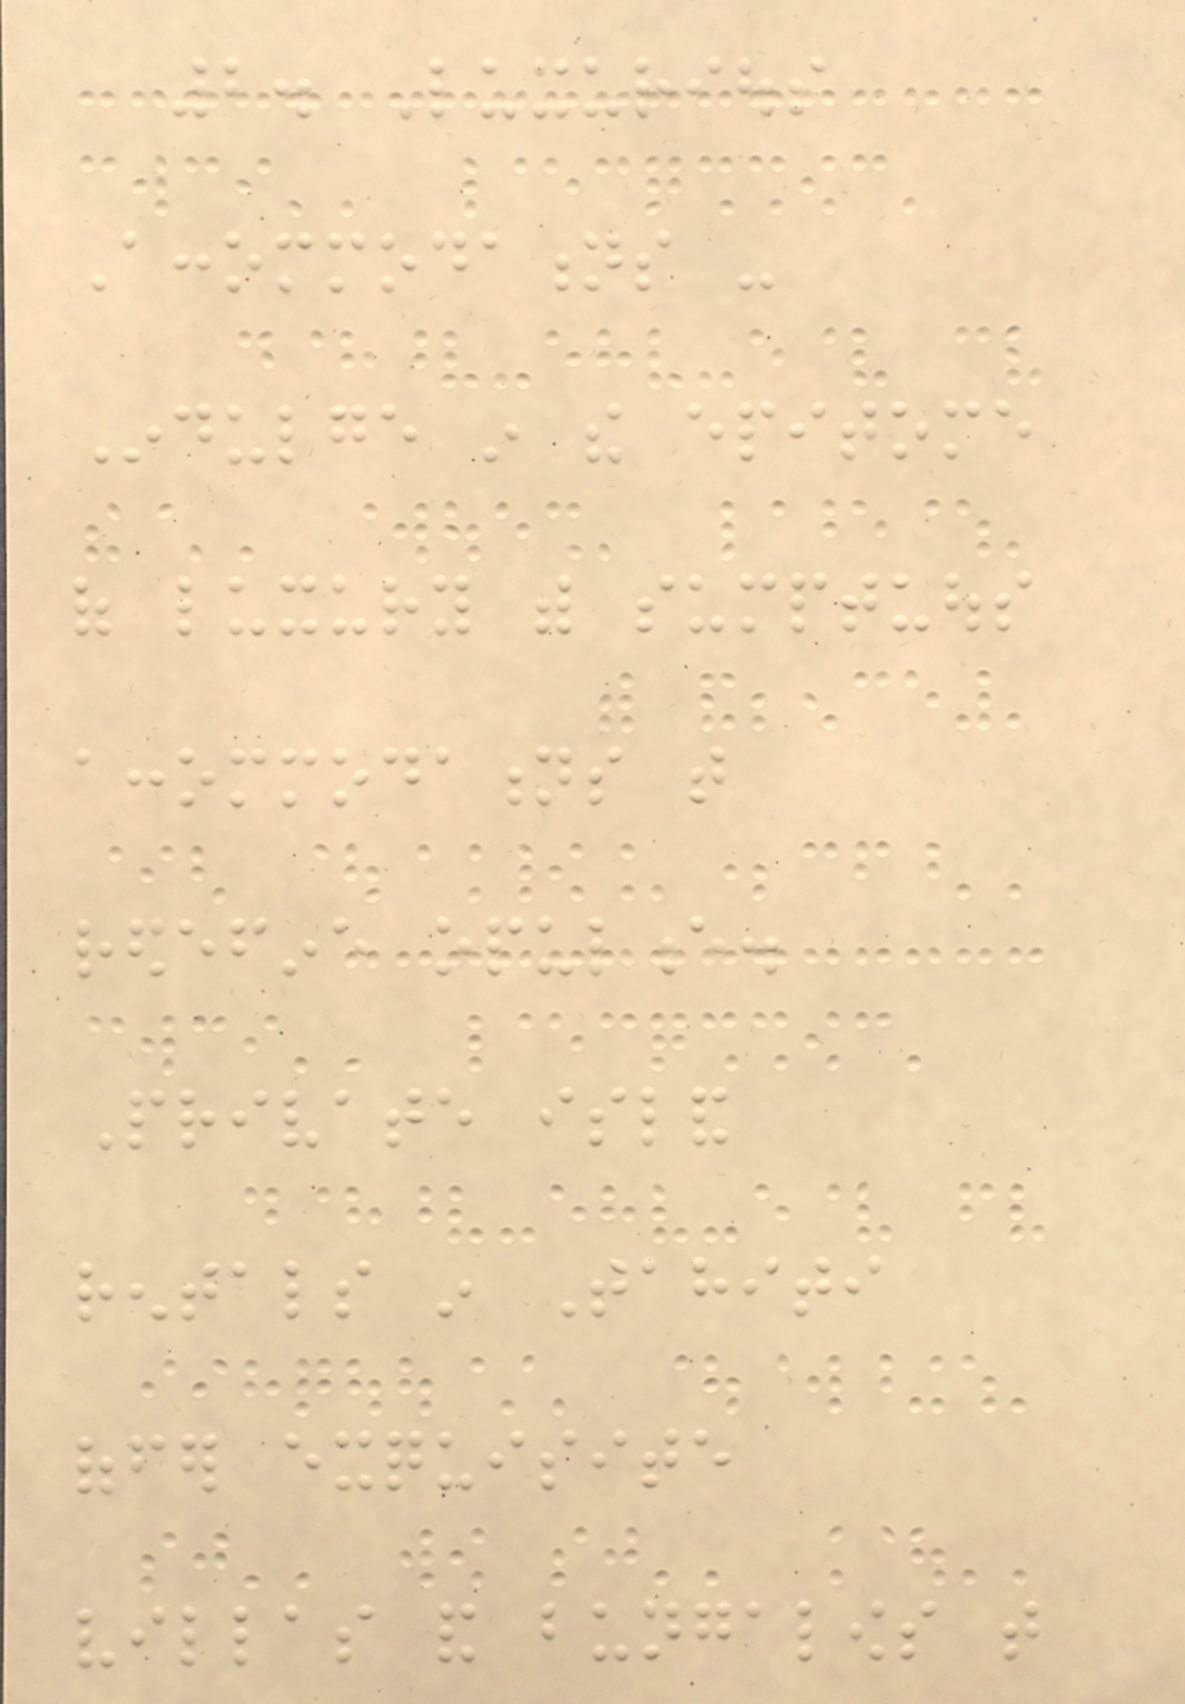2. Luxurious
Accommodations -
Indulge in the epitome
of luxury with sumptuous
accommodations that
redefine opulence.
Private island
rentals in Tahiti
offer exquisite
villas and bungalows that
